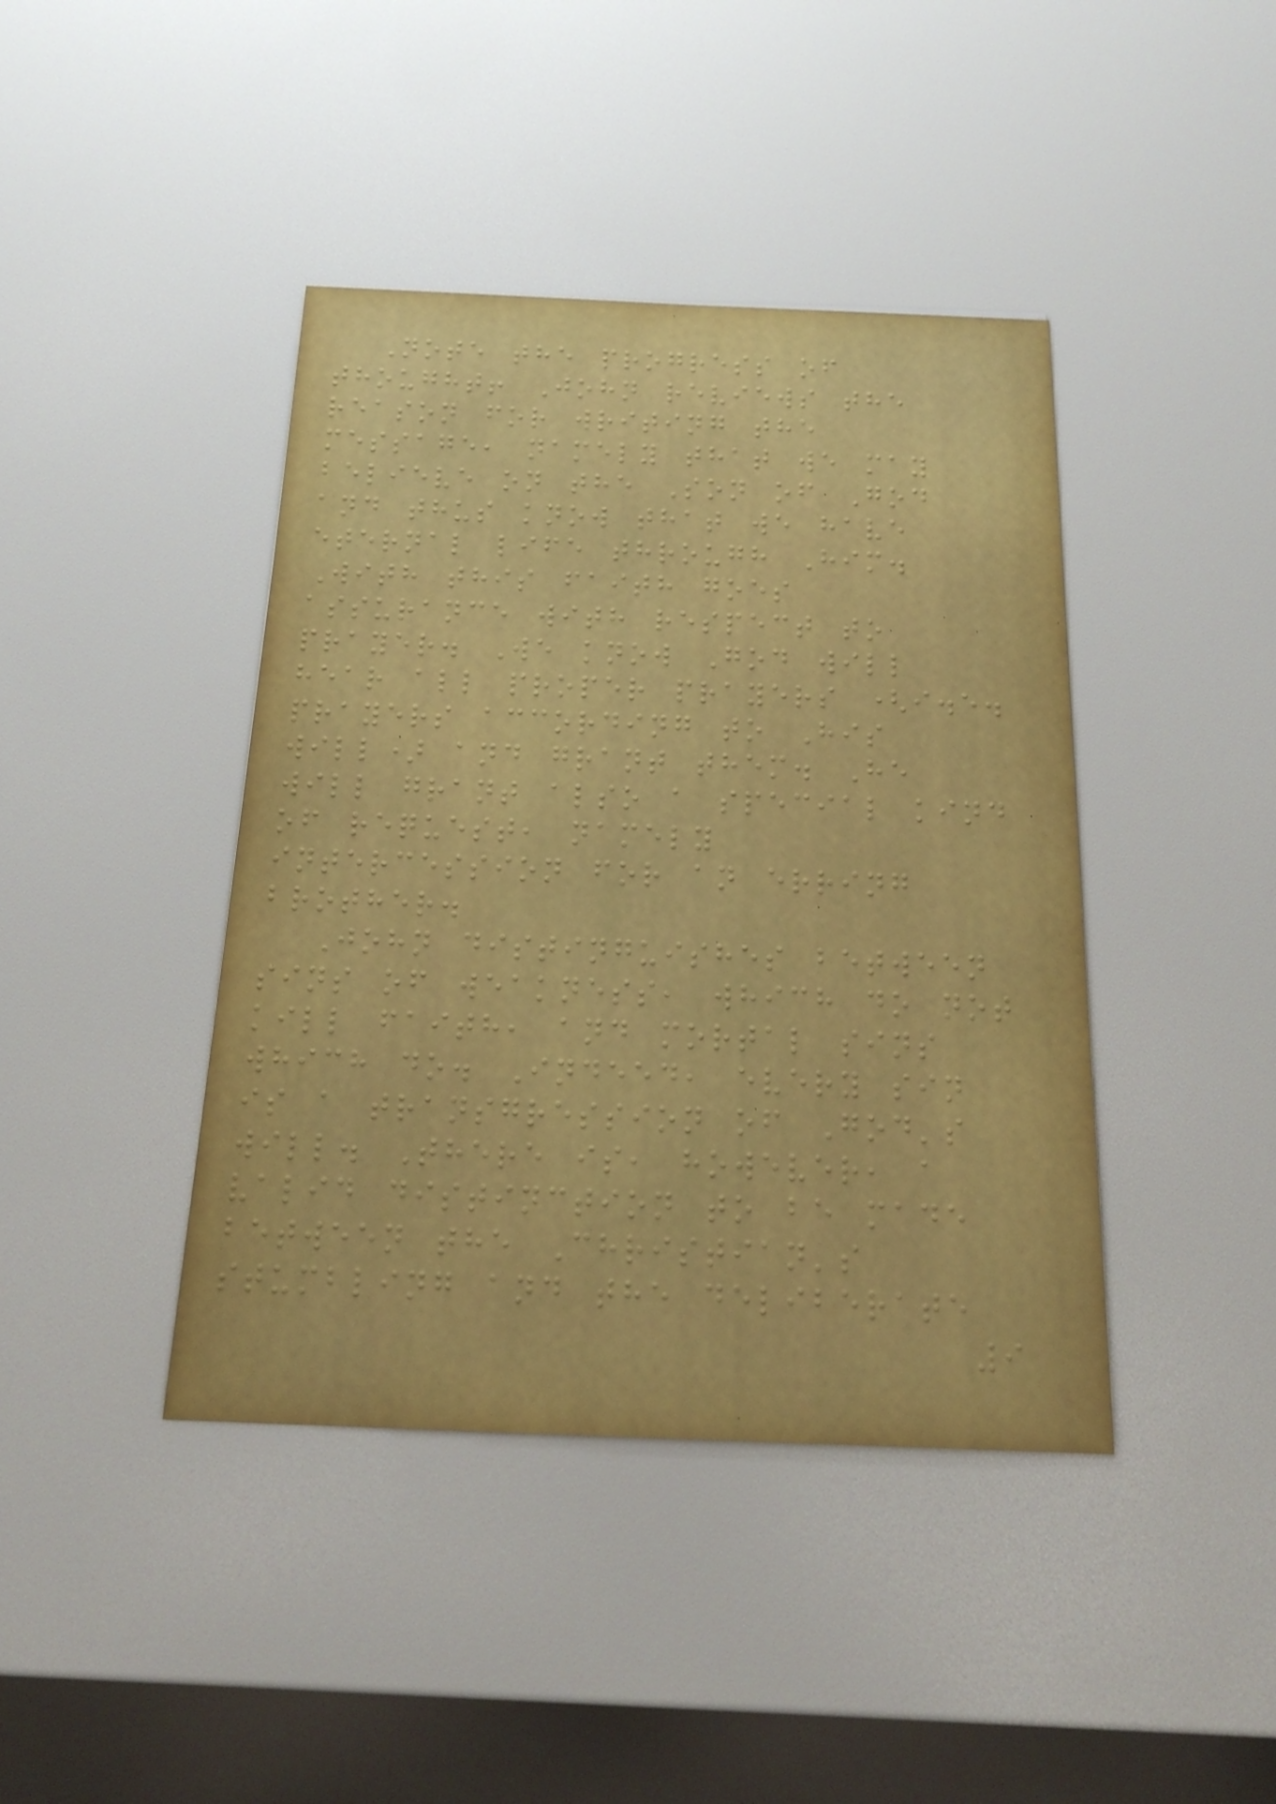Note the progress of
thought! John reviews the
reason for writing the
message, namely that we may
believe on the Son of God
and thus know that we have
eternal life through Him.
With this faith goes
assurance with respect to
prayer. We know God will
hear all proper prayers (i.e.
prayers according to His
will) and grant them. He
will grant also a special kind
of request, namely
intercession for an erring
brother.
John distinguishes between
sins of weakness, which do not
kill faith, and mortal sins
which do. Indeed, every sin
is a transgression of God's
will. There is, however, a
valid distinction to be made
between the Christian's
stumbling and the deliberate
9
